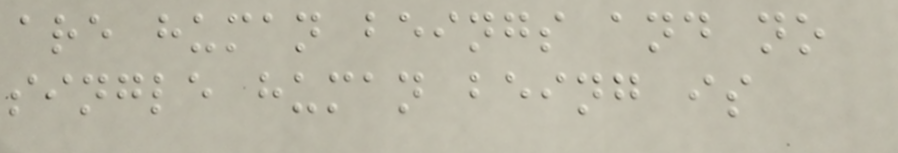are human beings and no
single human being is
